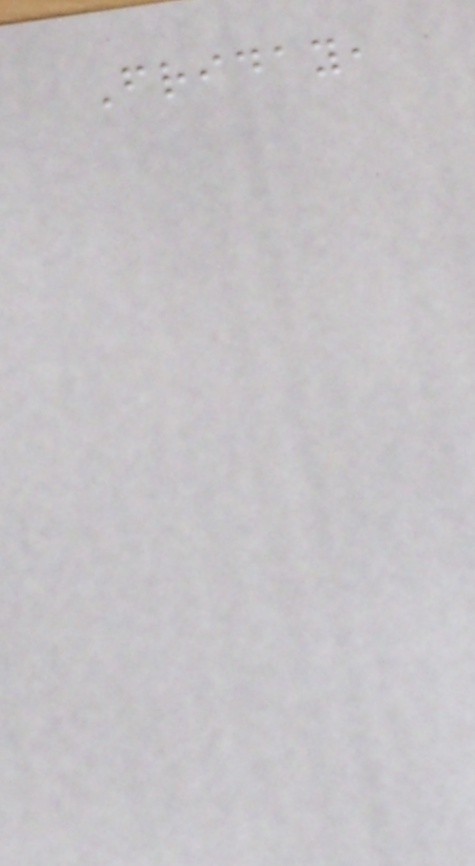Friday,
